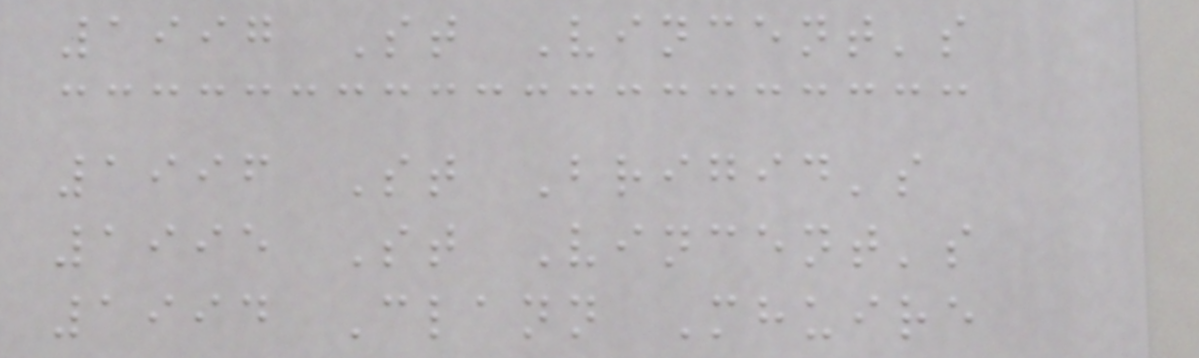1997 St Vincent's
1996 St Brigid's
1995 St Vincent's
1994 Clann Mhuire
